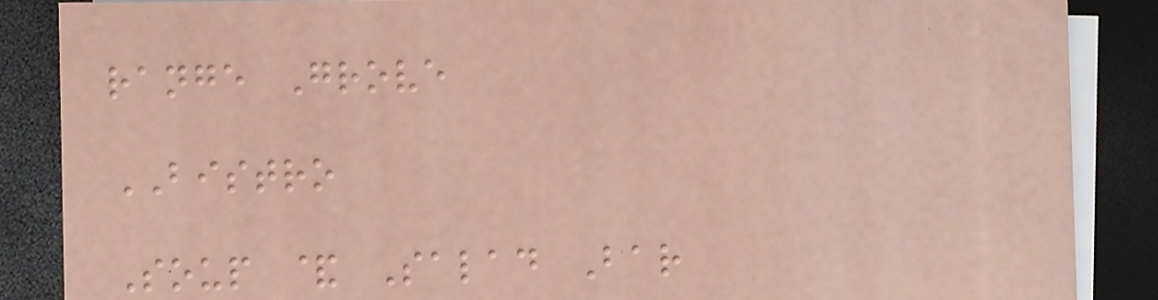range Grove
BISTRO
Soup & Salad Bar
